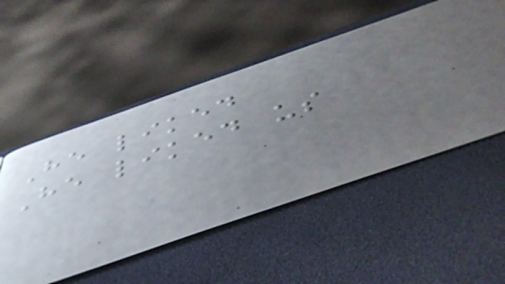He liked
He liked us
